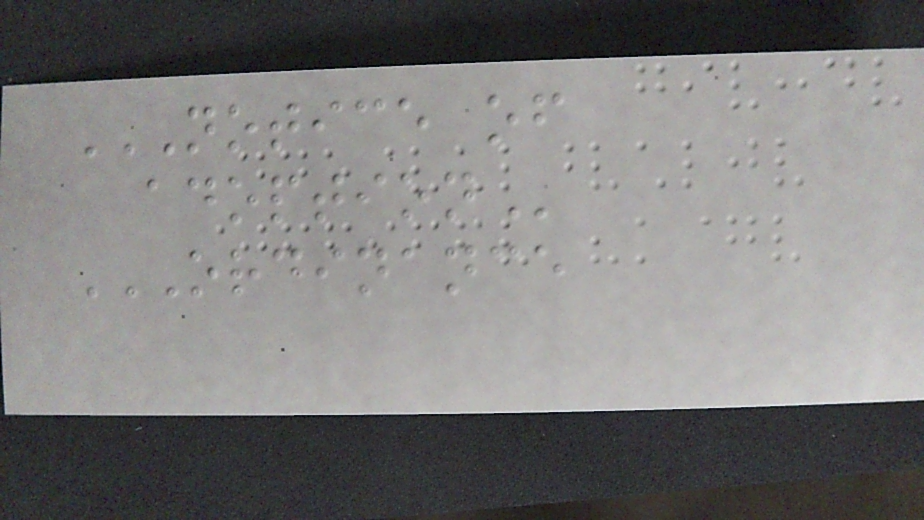NOTICE OF
ADOPTION
ORDINANCE
